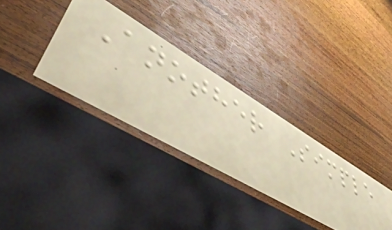Another Simple
